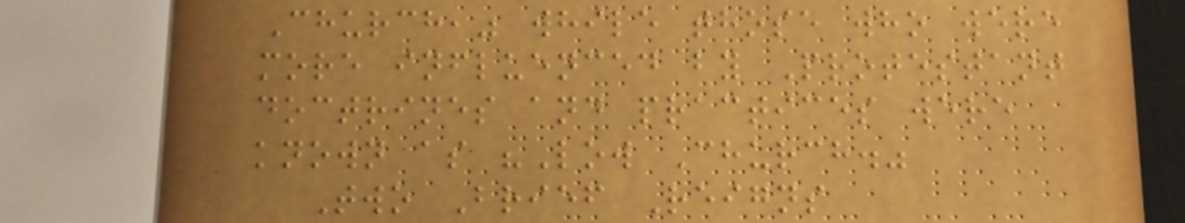Church," while those who were
more influenced by Protestant
doctrines and practices were
known as "Low Church."
Two Brief Reigns
